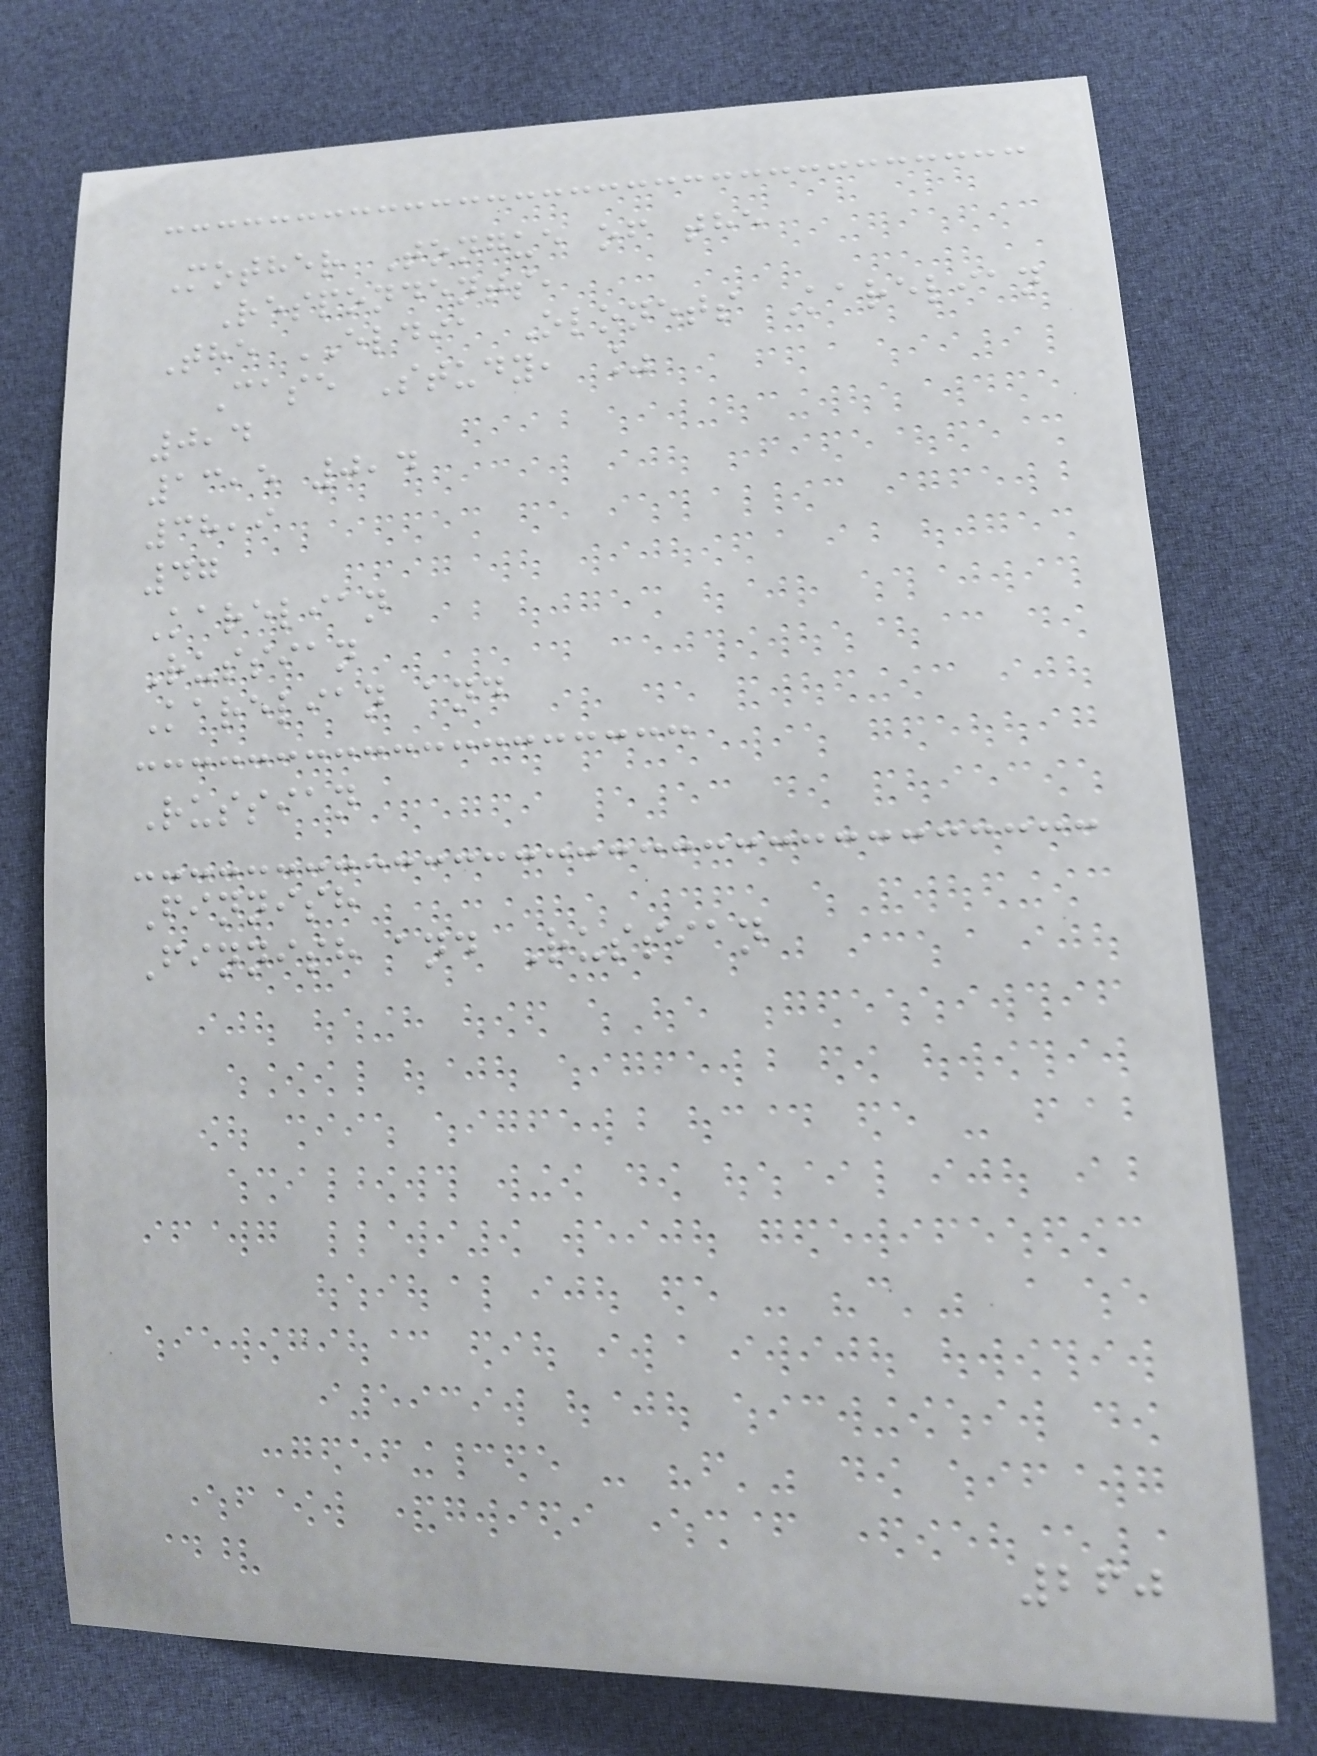Mother Tongue of the
Respondents,
The ELDIA Olonets Karelian
Case Study, %
0,4
13,5 0,4
38,9
47
Karelian
Russian
Karelian and
Russian
Finnish
Finnish and Russian
260
